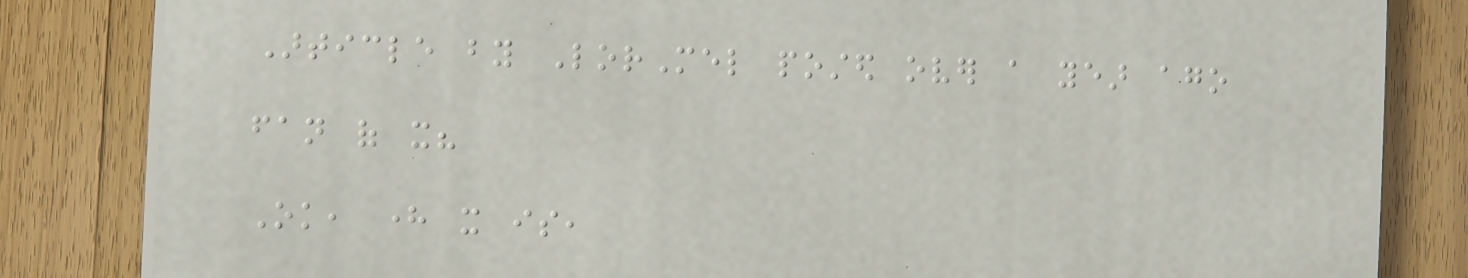Article by LorMel posted over a year ago
fan of it?
Ok, here it is,
